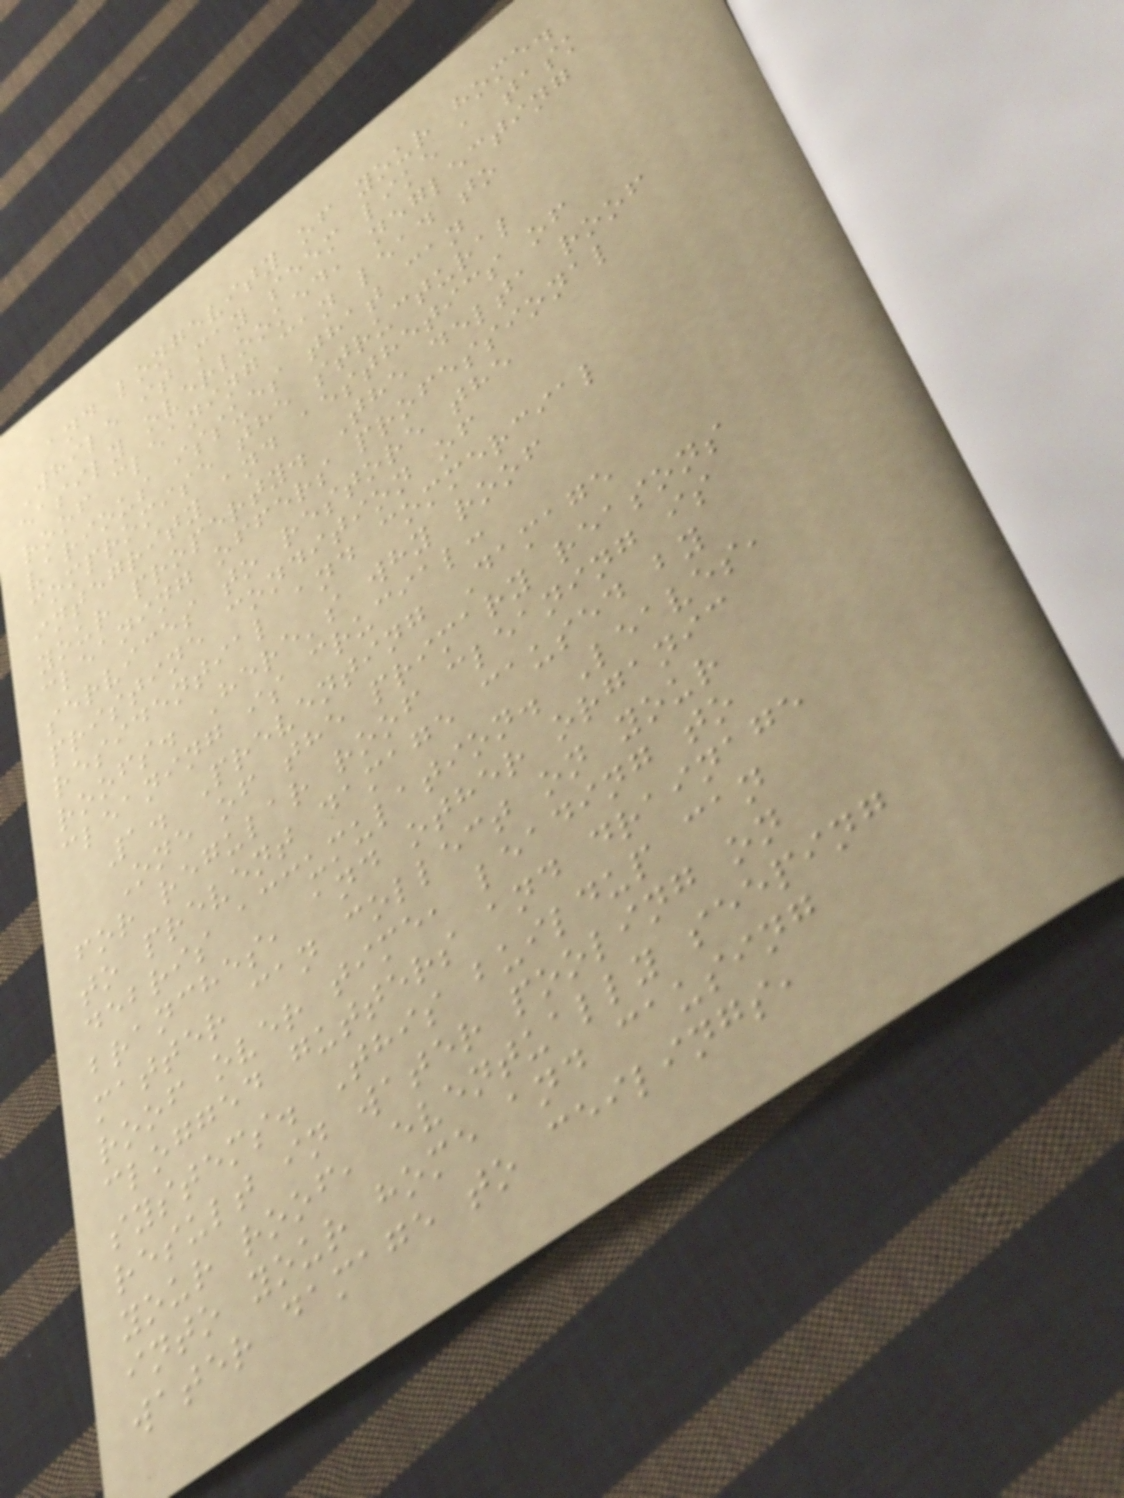and longevity of your home.
While it may seem like a task
easily overlooked, neglecting
roof cleaning can lead to
various issues that can
compromise the structural
integrity and aesthetics of
your property. The delta roof
cleaning offers professional
services to restore the
pristine condition of
residential and commercial
roofs. Here's why roof
cleaning is crucial:
1. Preventing Damage
One of the primary reasons
for regular roof cleaning is
to prevent damage caused by
debris accumulation. Leaves,
branches, and other organic
matter can collect on your
roof over time, leading to
clogged gutters and drainage
systems. This buildup can
result in water pooling on
your roof, eventually seeping
into your home and causing
water damage to ceilings,
